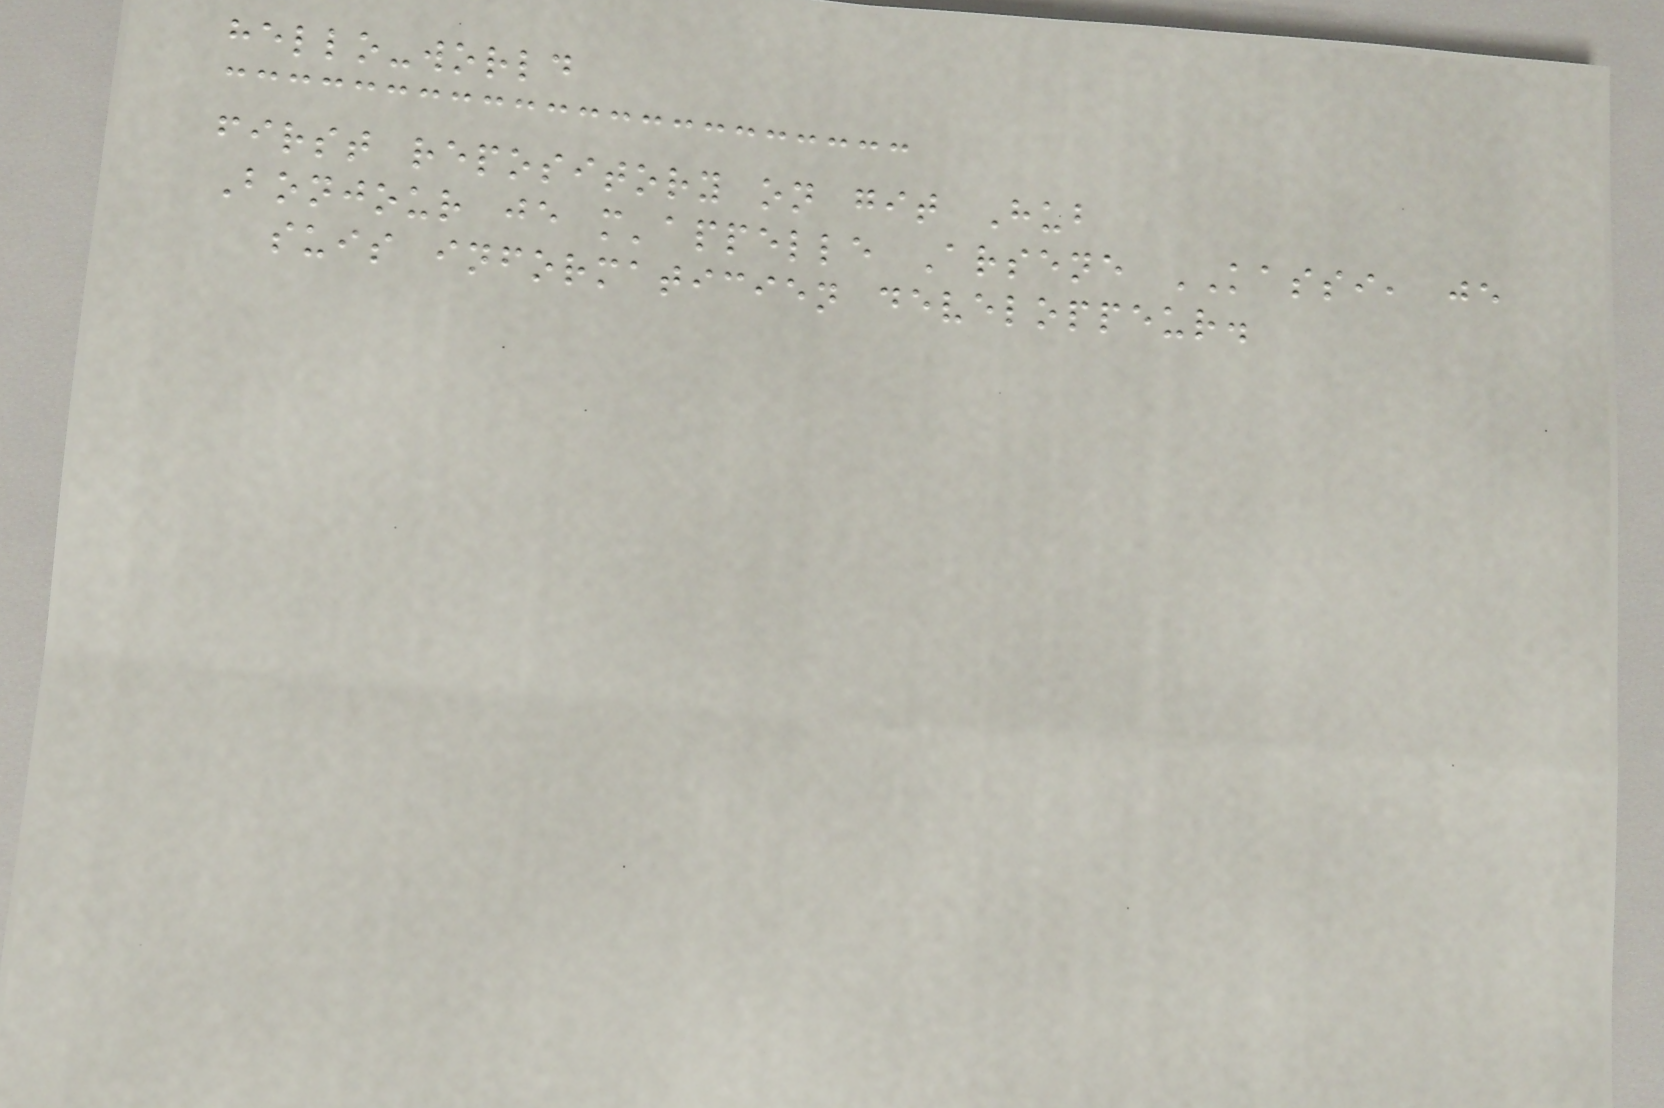hello-world
first repository on git Hub
Bonjour je m'appelle Arsene KASSI, je
suis informaticien developpeur.
